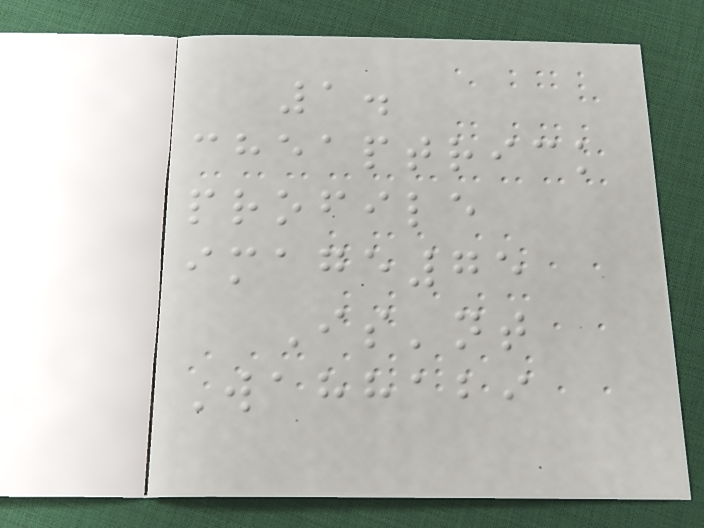1.
cheaptrick
profile
image75
Is'nt
Wahhabi
